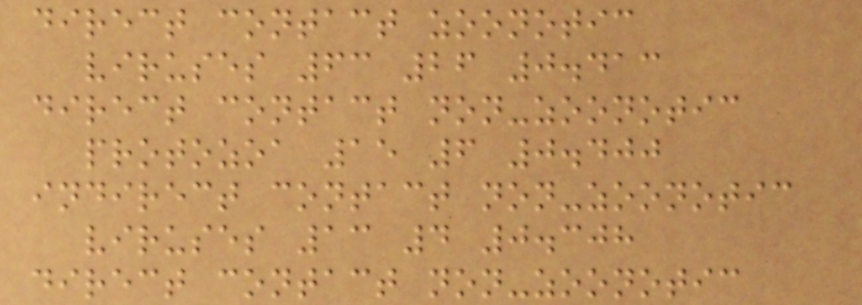direct contact zoonotic
viruses 63 26 0.413
direct contact non-zoonotic
protozoa 15 6 0.400
indirect contact non-zoonotic
viruses 13 4 0.308
direct contact non-zoonotic
